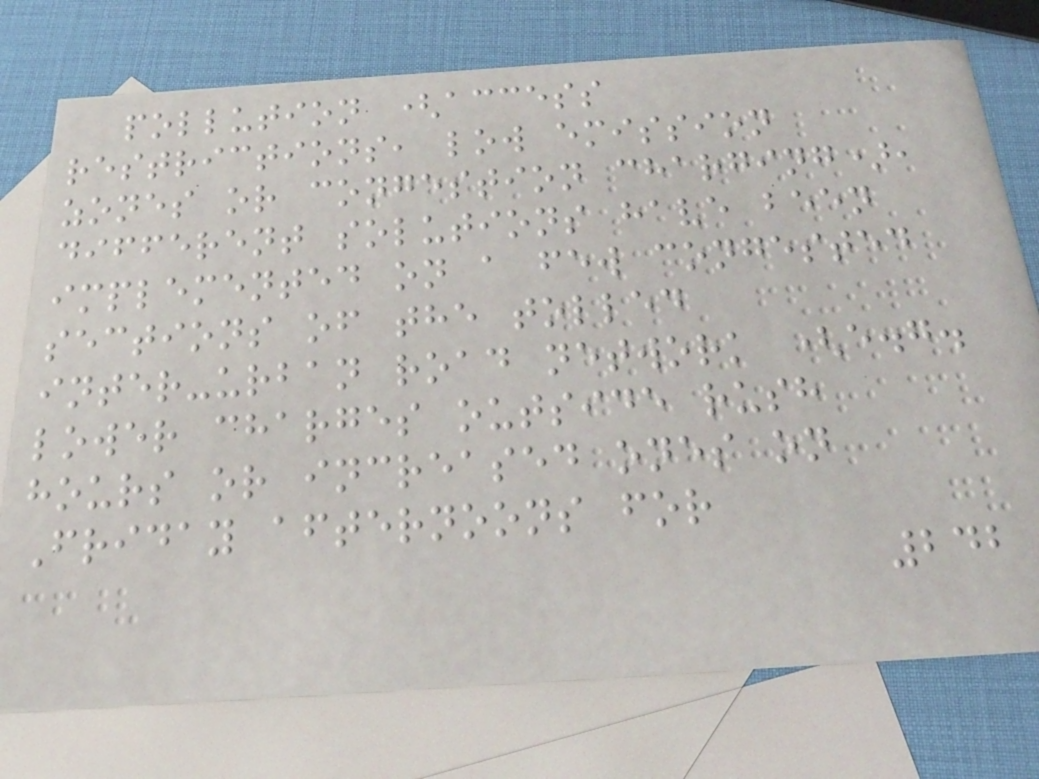pollution (access
restrictions, low emission
zones or congestion charging),
different solutions have been
implemented on a few congested
sections of the tolled
inter-urban road network (e.g.
lower charges outside rush
hours or increased ones on
Friday afternoons for
242
